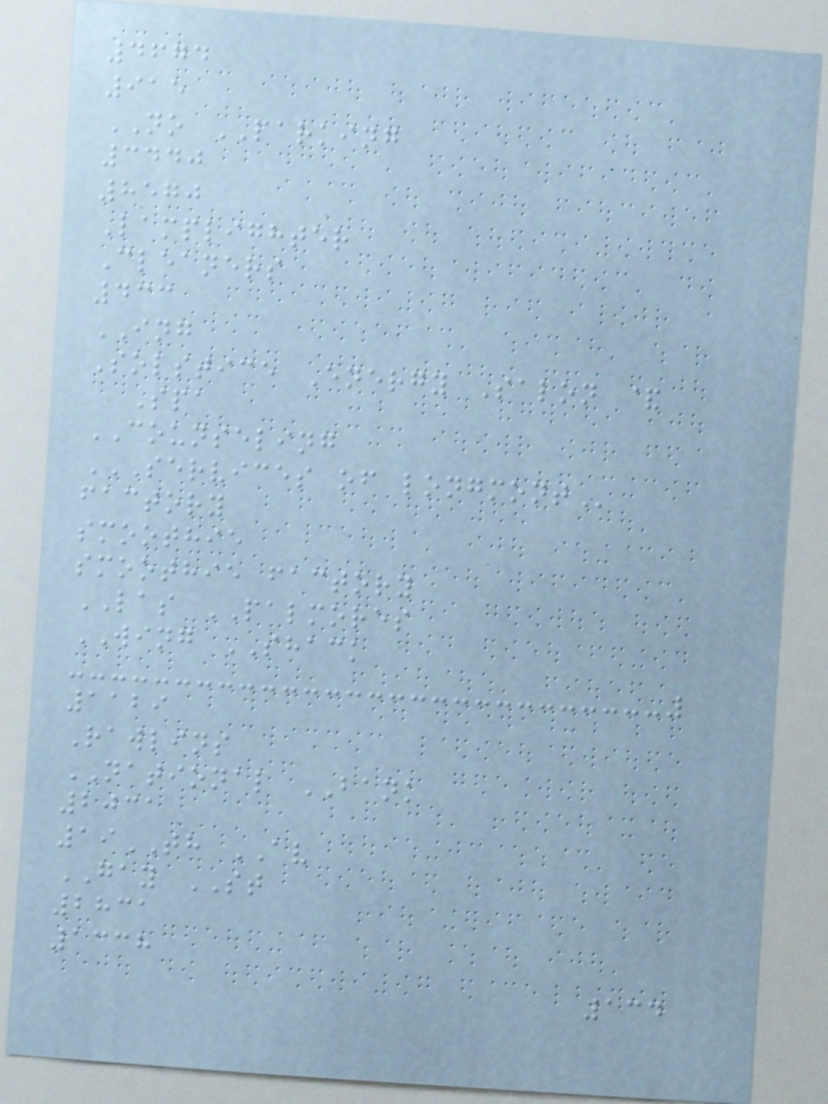4674
915
NO PARKING
3440
8570
Lamplighter
Cleaners
433
ING
Solstice Energy Salon &
Spa
COUNSELING
SERVICES OF LONGMONT
factory
smoothie
smoothie factory
LAS PALMORES
WING SHACK
1129
Rawlins
NATIONAL BANK
2031
19TH AV
GAY ST
2831
1338
134
